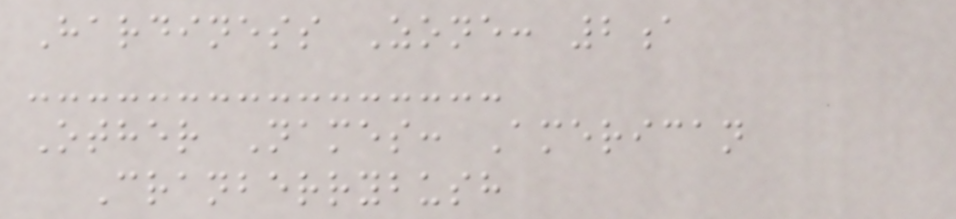Hardiness Zone: 2a
Other Names: American
Cranberrybush
